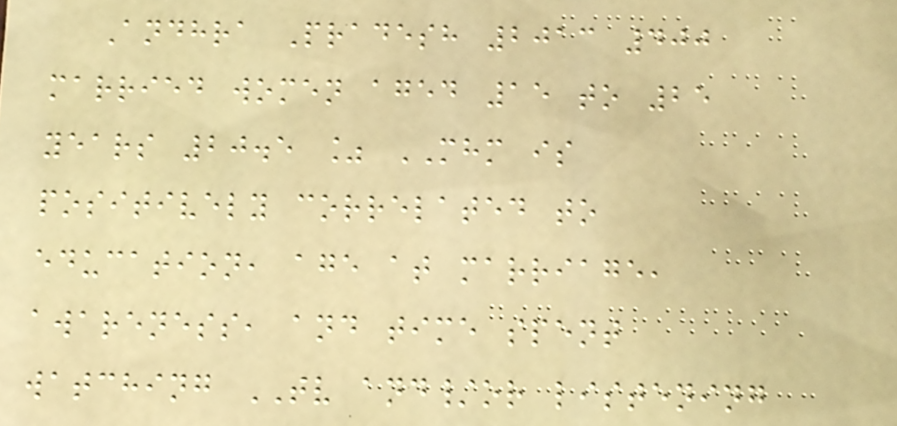Andhra Pradesh 2013 400
married women aged 15 to 25
years 20.5 % MHM is
positively correlated to
education, age at marriage,
awareness, and time spent
watching TV and/or listening
